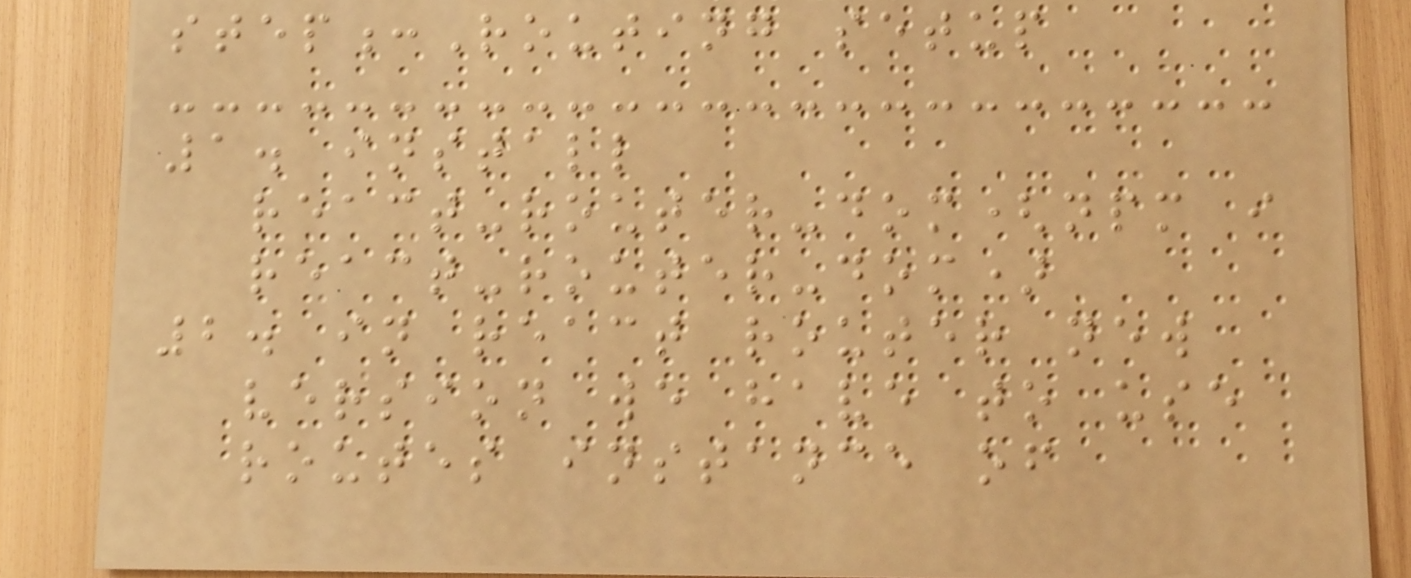step:Routing setup
1. install
react-router-dom(npm i
react-router-dom)
2. in react router new
version we have to use
routes instance of
